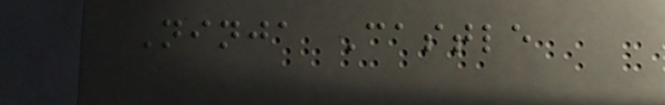Ninja Castle
